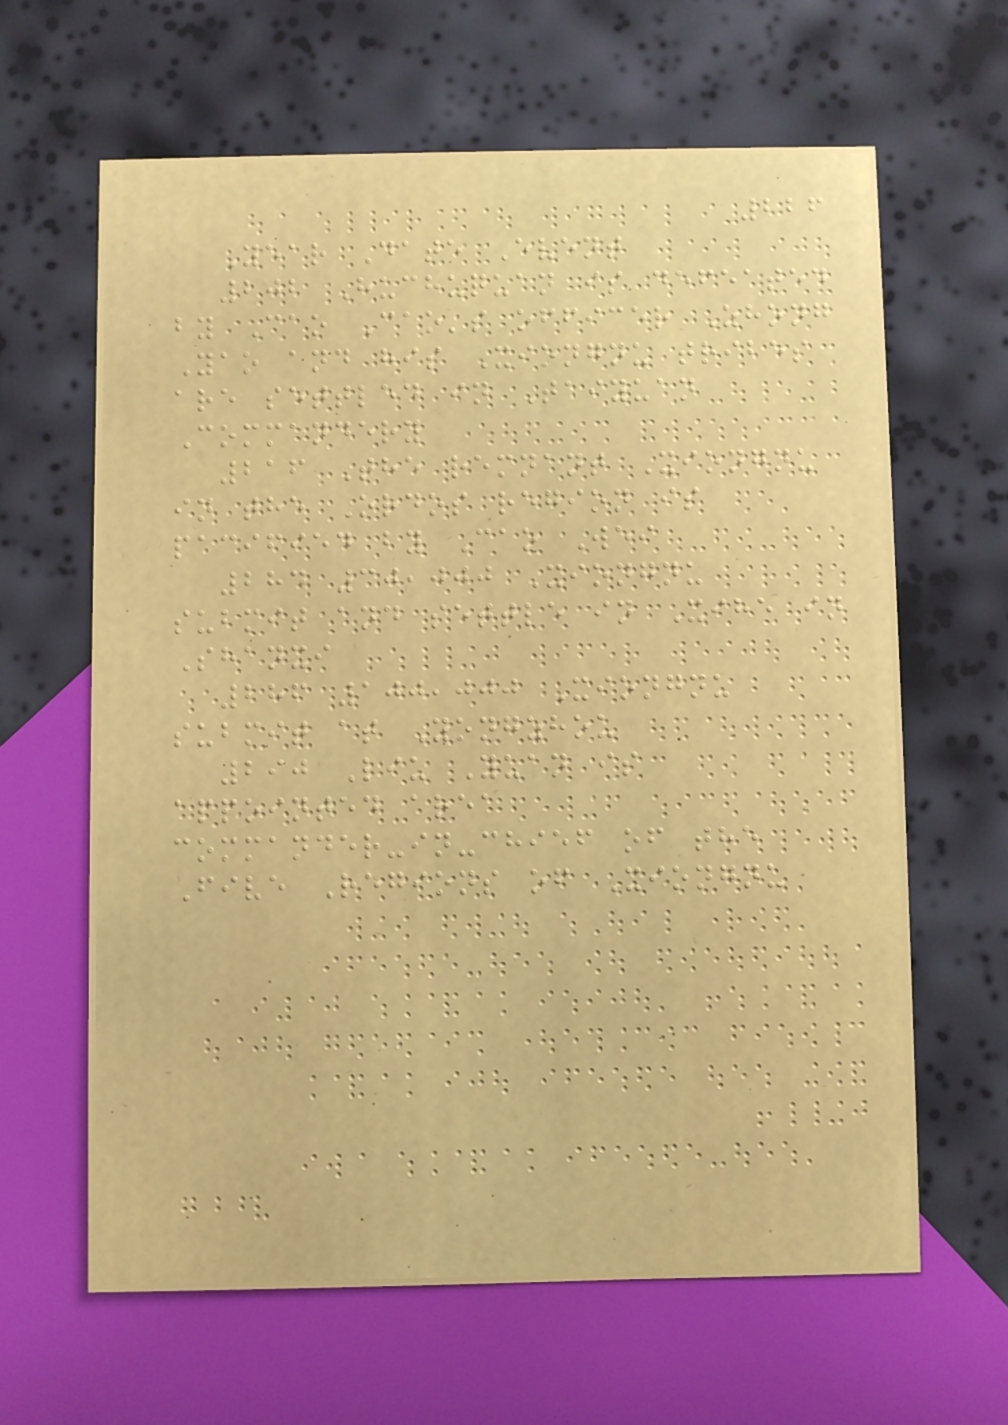226
Year Date Event
202 Huchuquan is defeated
by Cao Cao's officer Zhong
Yao and his Xiongnu tribes
are settled in Taiyuan
Commandery
216 The remnant Xiongnu
in the Ordos region is
pacified by Cao Wei
284 30,000 Xiongnu
submit and settle in Xihe in
Shanxi
286 100,000 Xiongnu
submit at Yongzhou
290 Liu Yuan is
appointed area
commander-in-chief of the
Five Regions of Xiongnu
